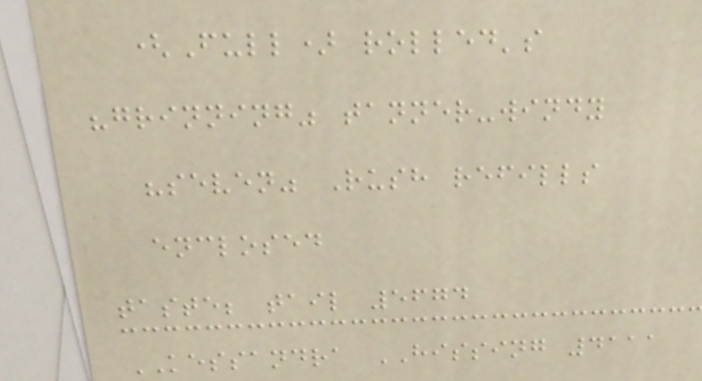(Full) rolled's
"grinning" tanner-windy
"seven" Rush refills
enclosed
taste; tail 5674
KESSANDRA HISSING 4111
